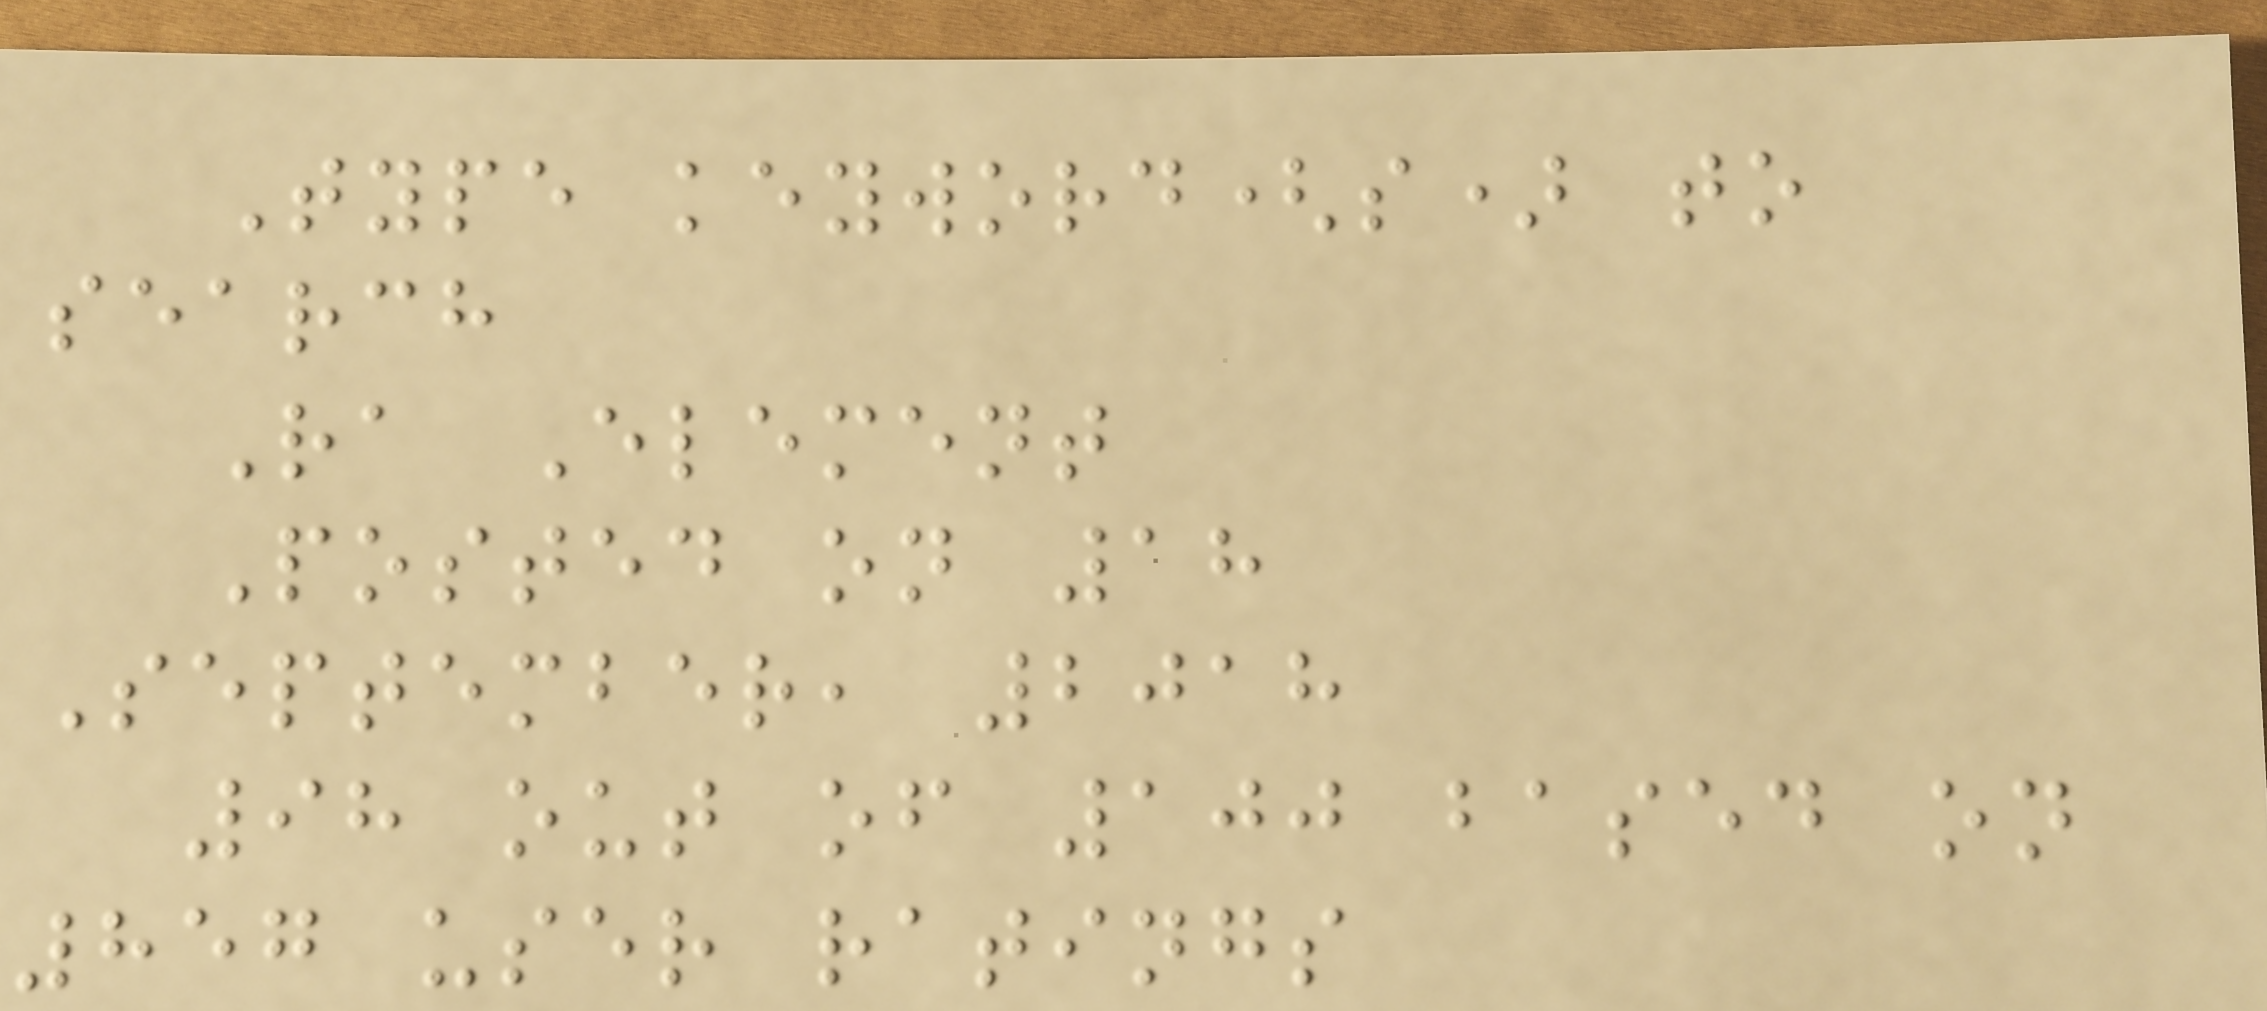Type keyword(s) to
search
Ra Element
Posted on 18
September, 2018
98 out of 100 based on
857 user ratings
